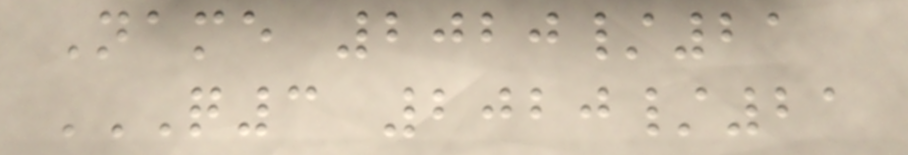Name 2020/21
Q3 2020/21
